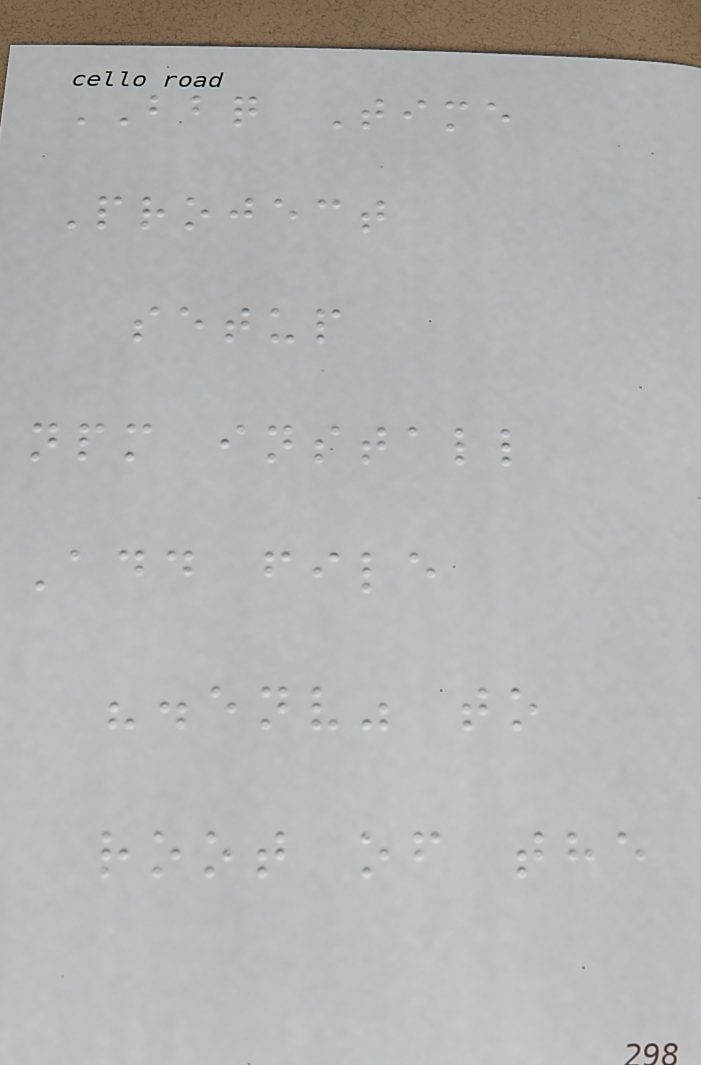BBQ Time
Project
setup
npm install
Add file
".env" to
root of the
